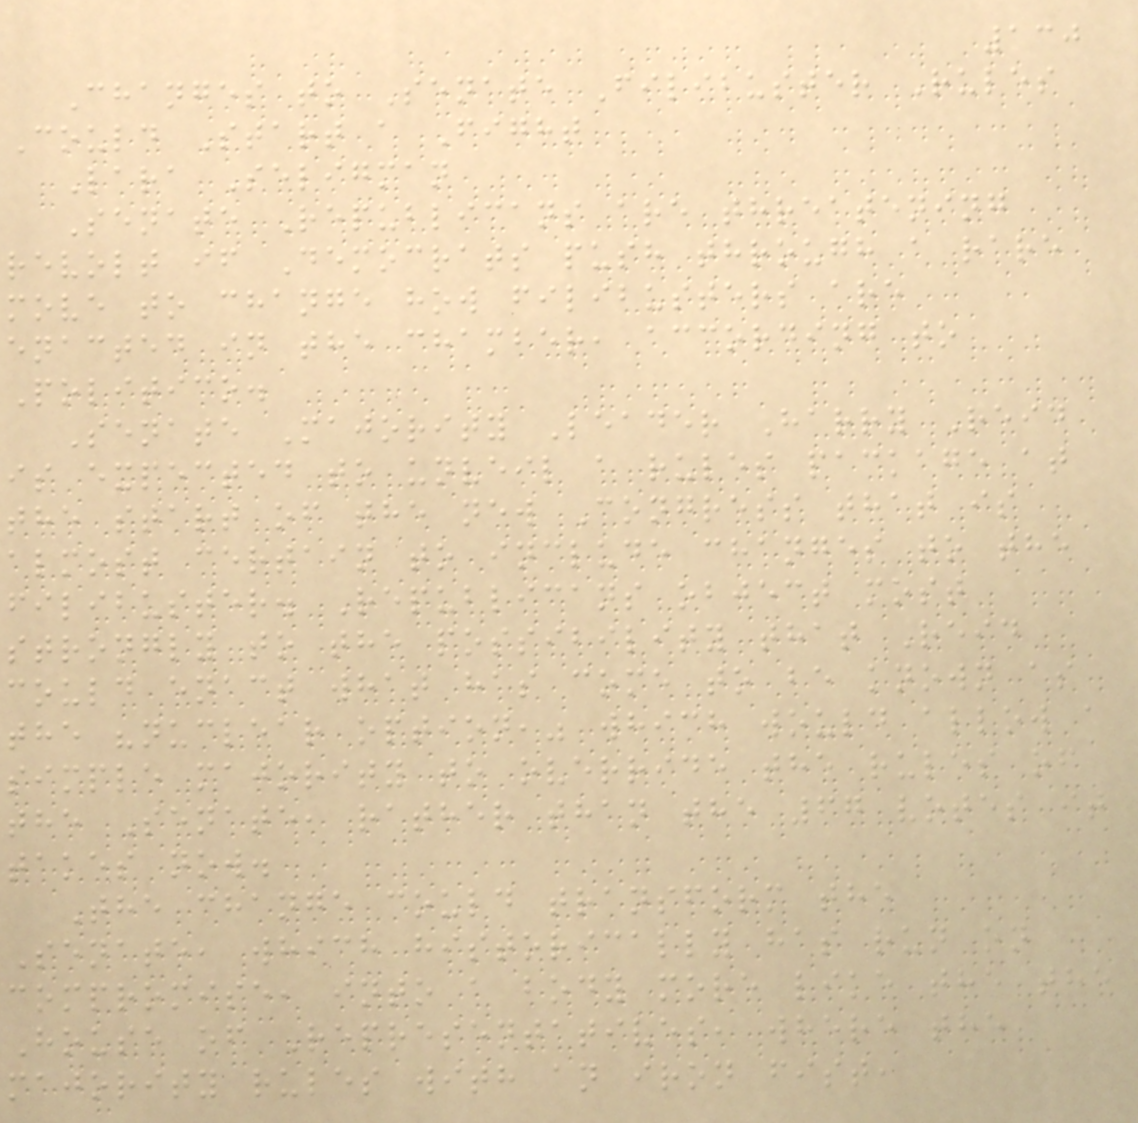130
Changes to Senate Filibuster Rules
Could Start a Fight
Lara Seligman
Senate Republicans are threatening
revolt if Democrats push through a rare
move to change how filibusters are
enacted in the chamber, according to
Politico.
Senate Majority Leader Harry Reid
is expected to unveil a rules package at
the start of the new Congress that is
almost certain to include changes to the
filibuster. Republicans object most
strongly to the possibility that Reid
could enact what has come to be known as
the "nuclear option," which would allow a
simple majority to override the rules of
the Senate, rather than the 67 votes it
takes now.
The change could transform the
Senate, which historically has run on
compromise, into a body more like the the
House of Representatives, where the
majority rules with an iron fist,
